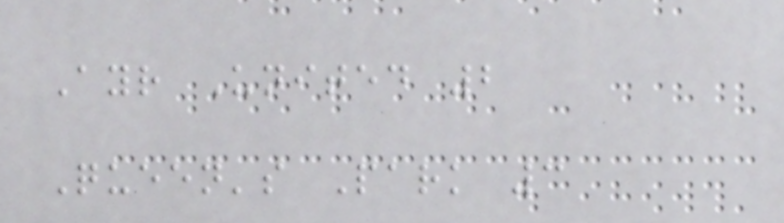Ayr United 2
Queen's Park 3
